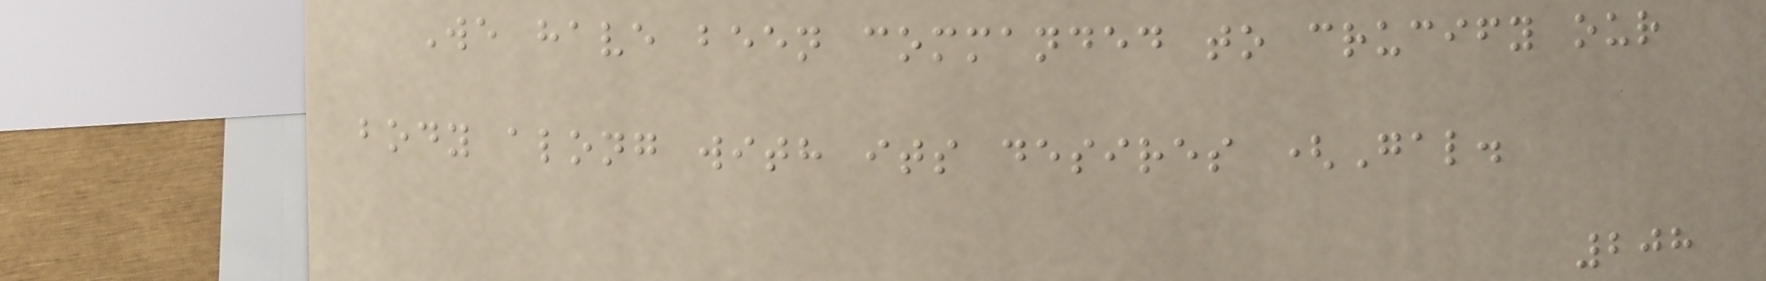We have been commanded to crucify our
body along with its desires (Gal.
208
